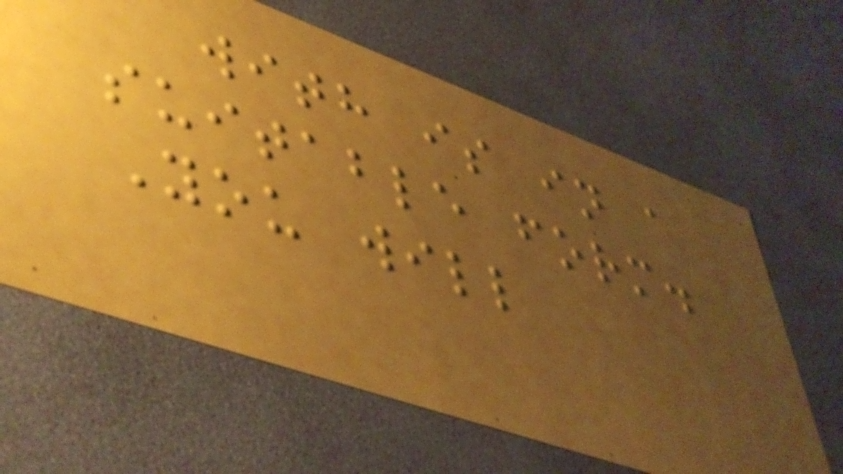with is in a
suitable form.
You will
